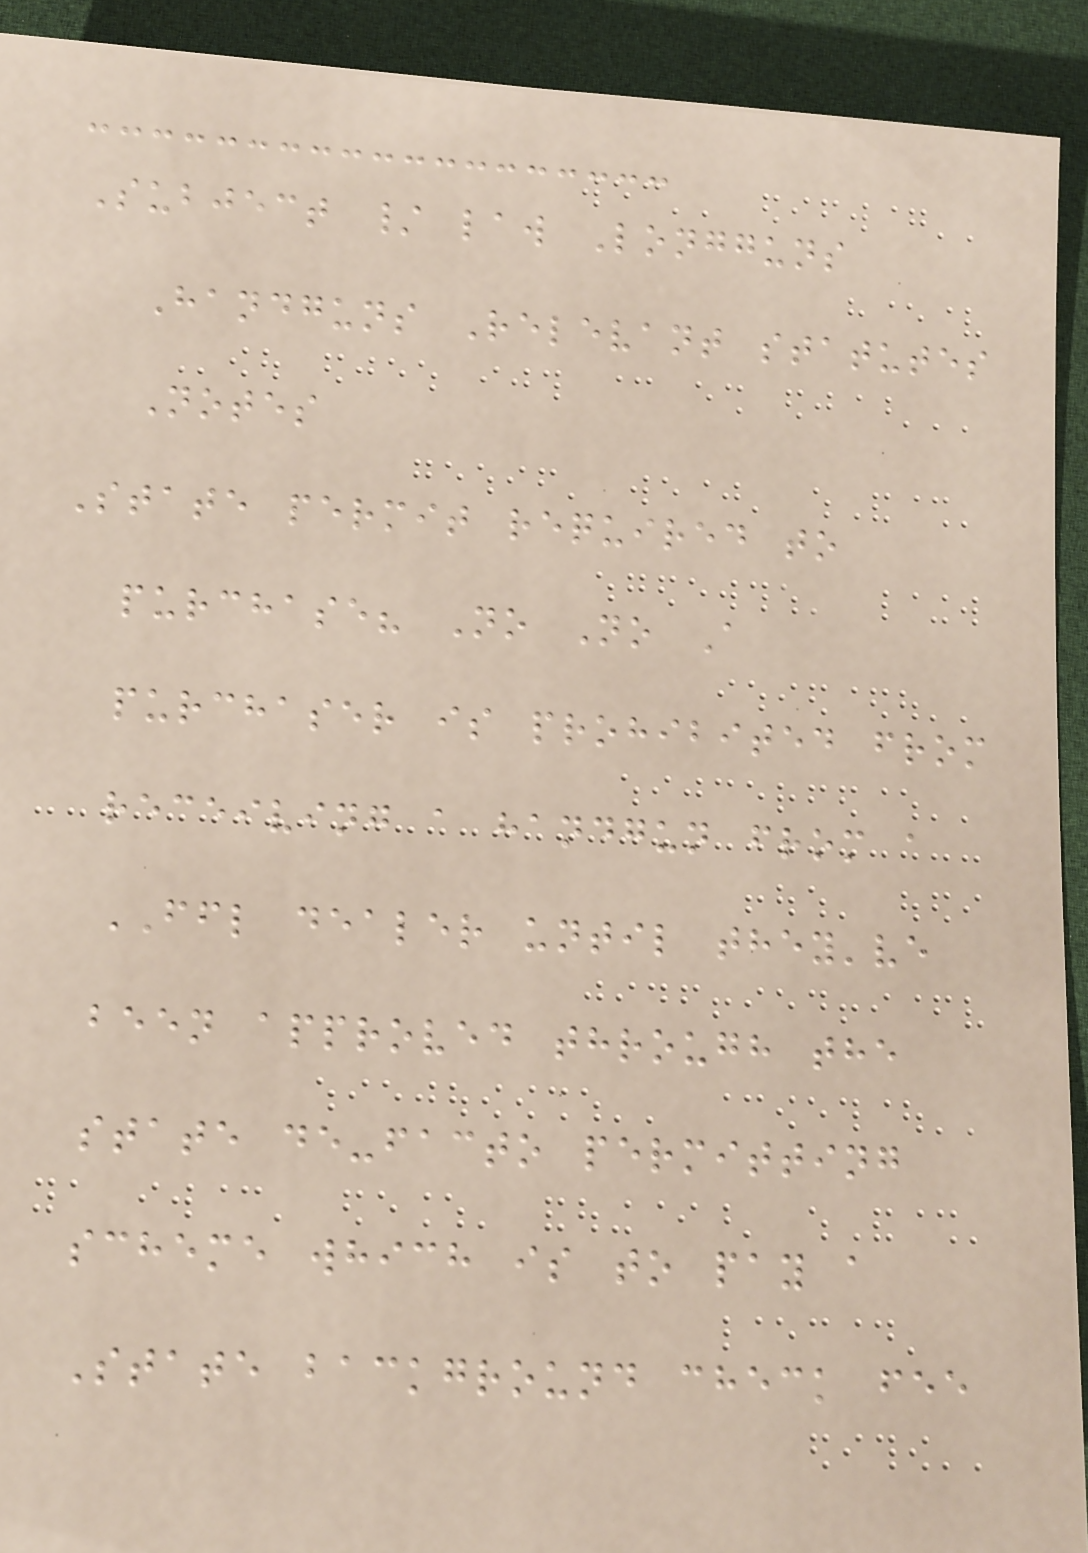Subject / law Longguns
Handguns Relevant statutes
Notes
State permit required to
purchase? No No A
purchaser is prohibited from
receiving a handgun from a
FFL dealer until they've
been approved through the
state de-facto permitting
scheme which is to pay a
State background check fee
